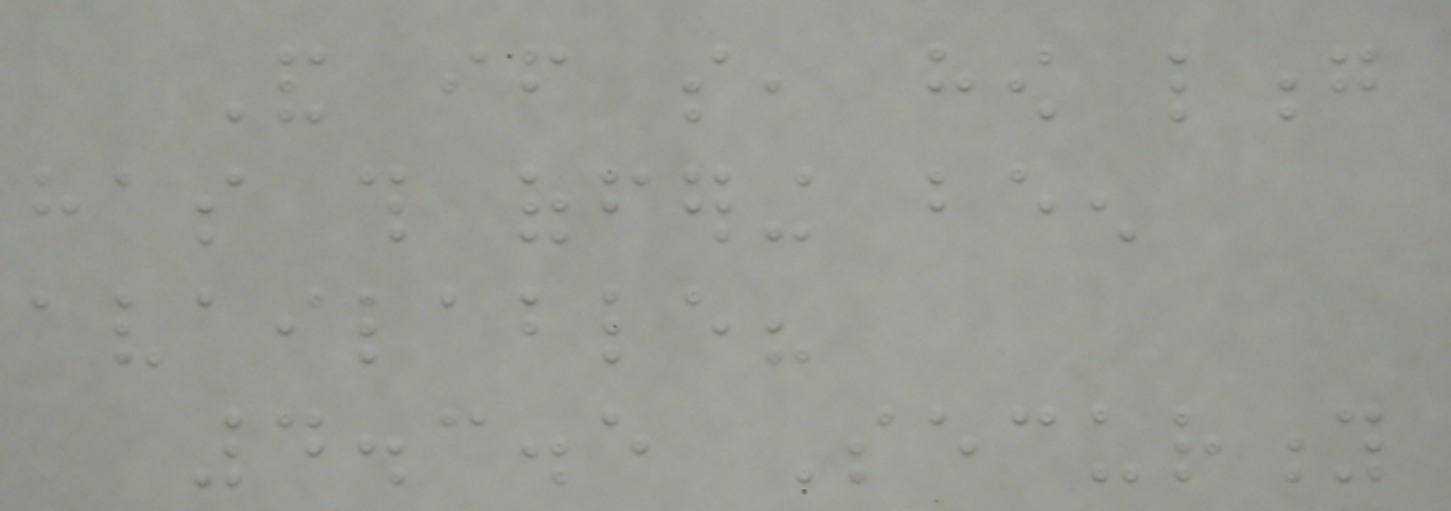And if so, how long
has this offering been
available?
4.3.5 Security
